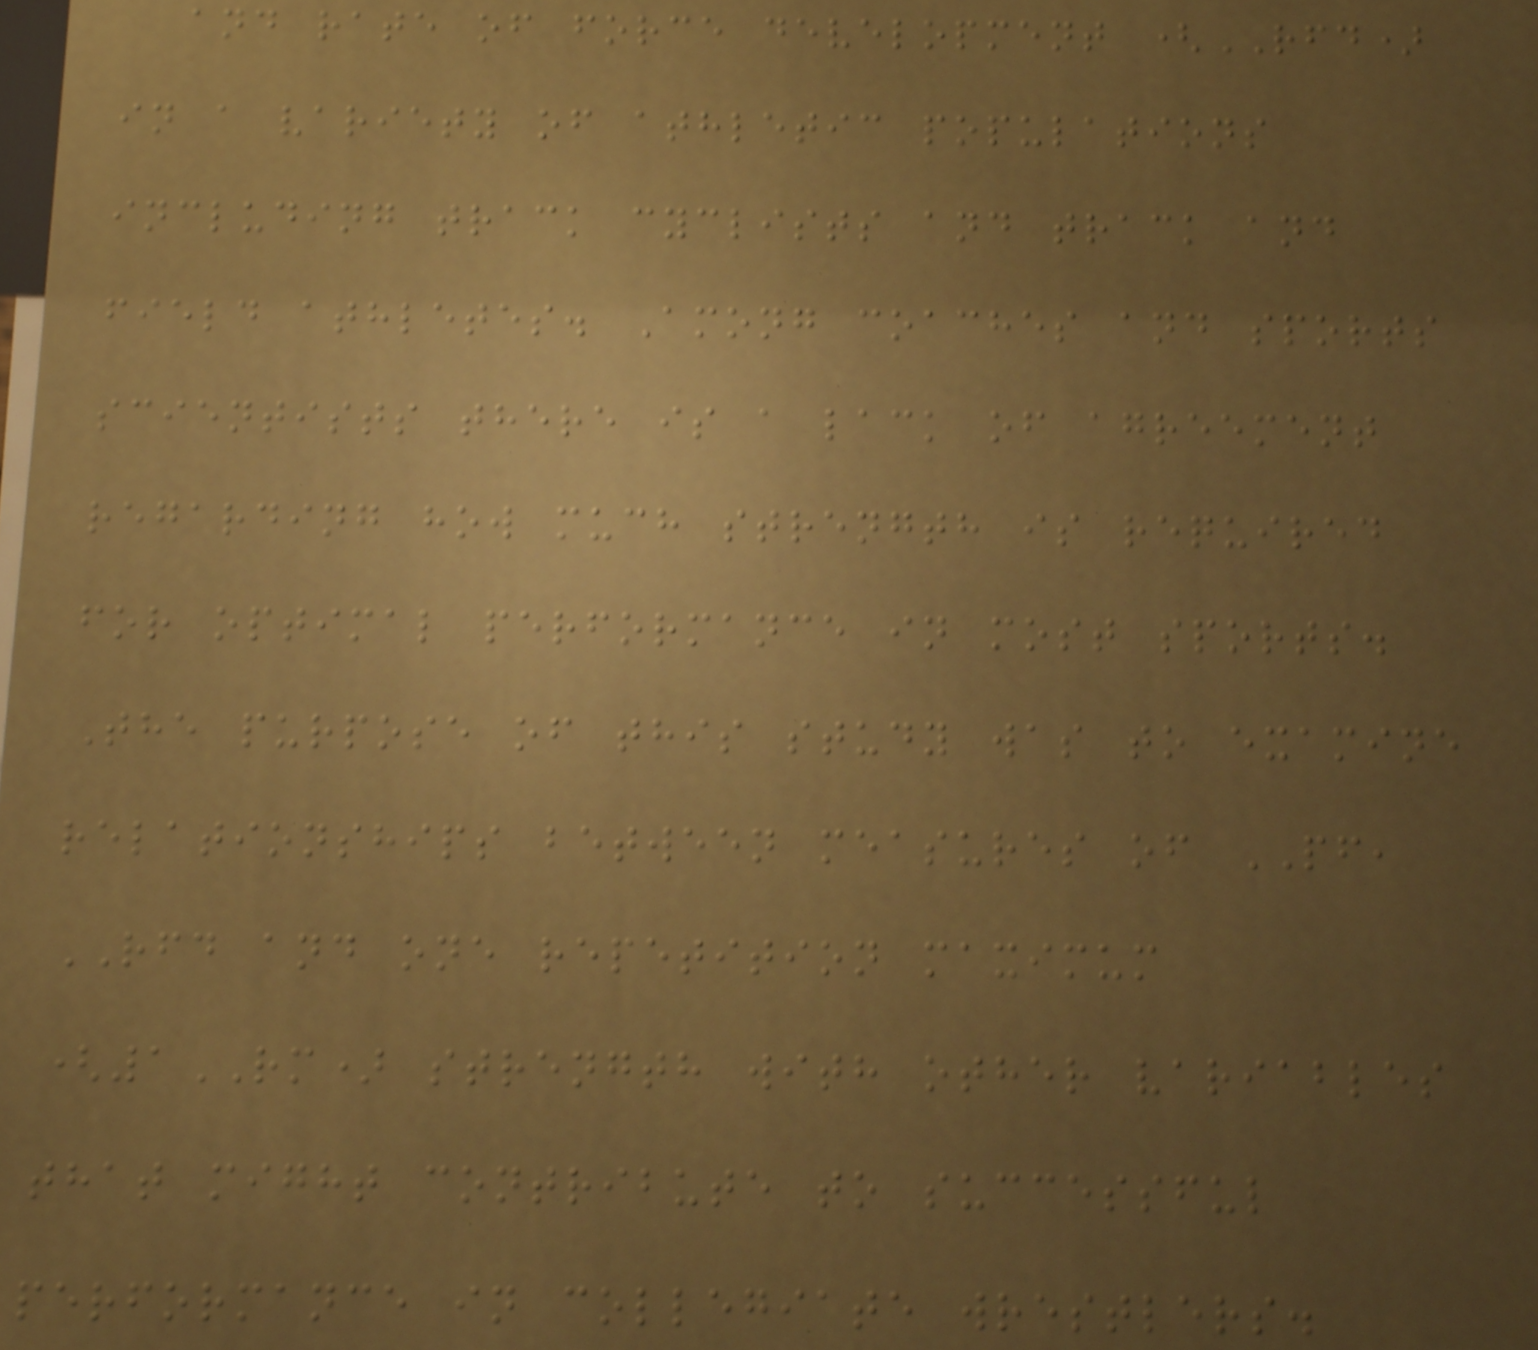and rate of force development (RFD)
in a variety of athletic populations
including track cyclists and track and
field athletes. Among coaches and sports
scientists there is a lack of agreement
regarding how much strength is required
for optimal performance in most sports.
The purpose of this study was to examine
relationships between measures of PF,
RFD and one repetition maximum
(1RM) strength with other variables
that might contribute to successful
performance in collegiate wrestlers.
